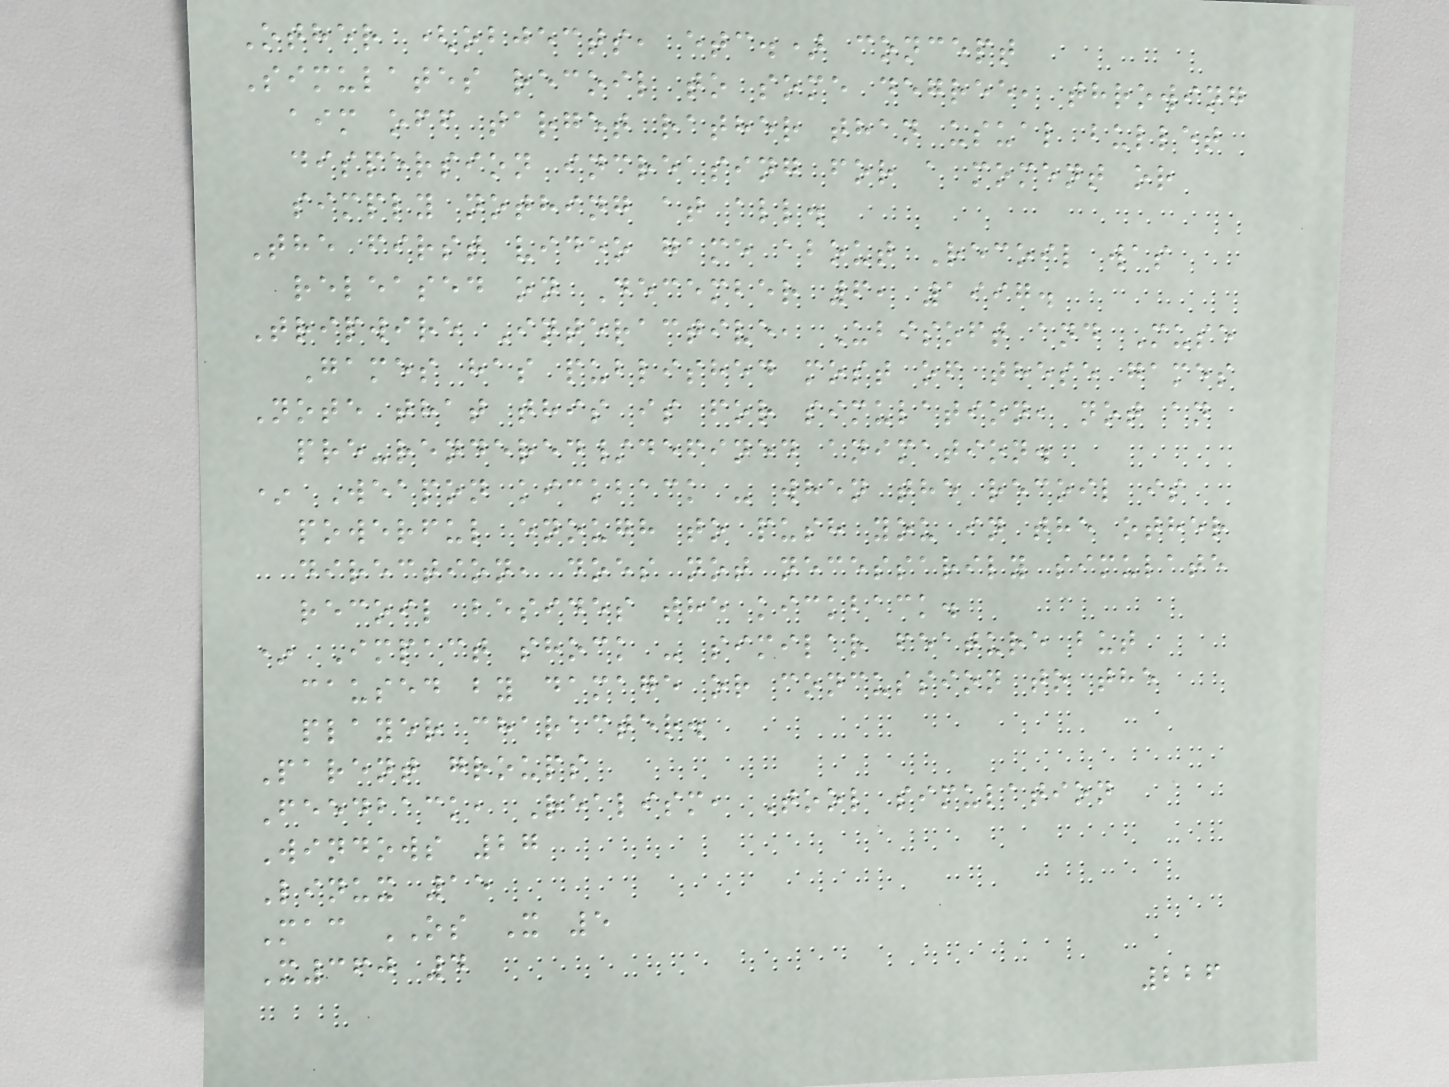Other (objects, etc.) concept
Simulates recoil to some degree, throwing
aim off target rather than usual bullet
dispersion increasing for a moment or
simply nothing at all.
The first video game about Recoil was
released on December 6, 1997.
Tripwire Interactive, Ubisoft and Muse
Games has published most of these games
Note that this is for simulation, not an
pre-rendered/defined animation.
* Weapon kickback - when the recoil is
powerful enough to push you in the other
direction, does not necessarily simulate
recoil besides the kickback.
* Impact shock - similar feature but
caused by damage or concussion to the
player character.
Parent groups
Feedback, Realism, Tool simulation
Windows 27
Linux 15
Mac OS X 5
X360 4
226
